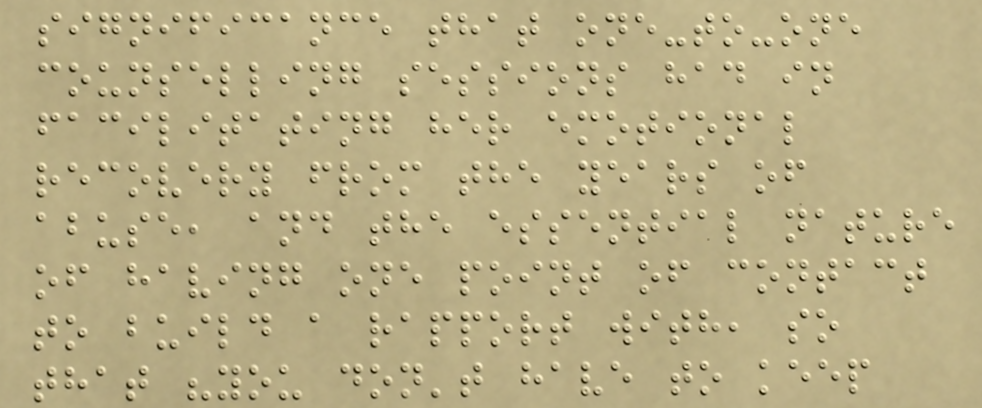significance that one-to-one
counselling sessions had in
facilitating her emotional
recovery from the years of
abuse, and the essential nature
of having one point of contact
to build a rapport with, so
that "you don't have to keep
